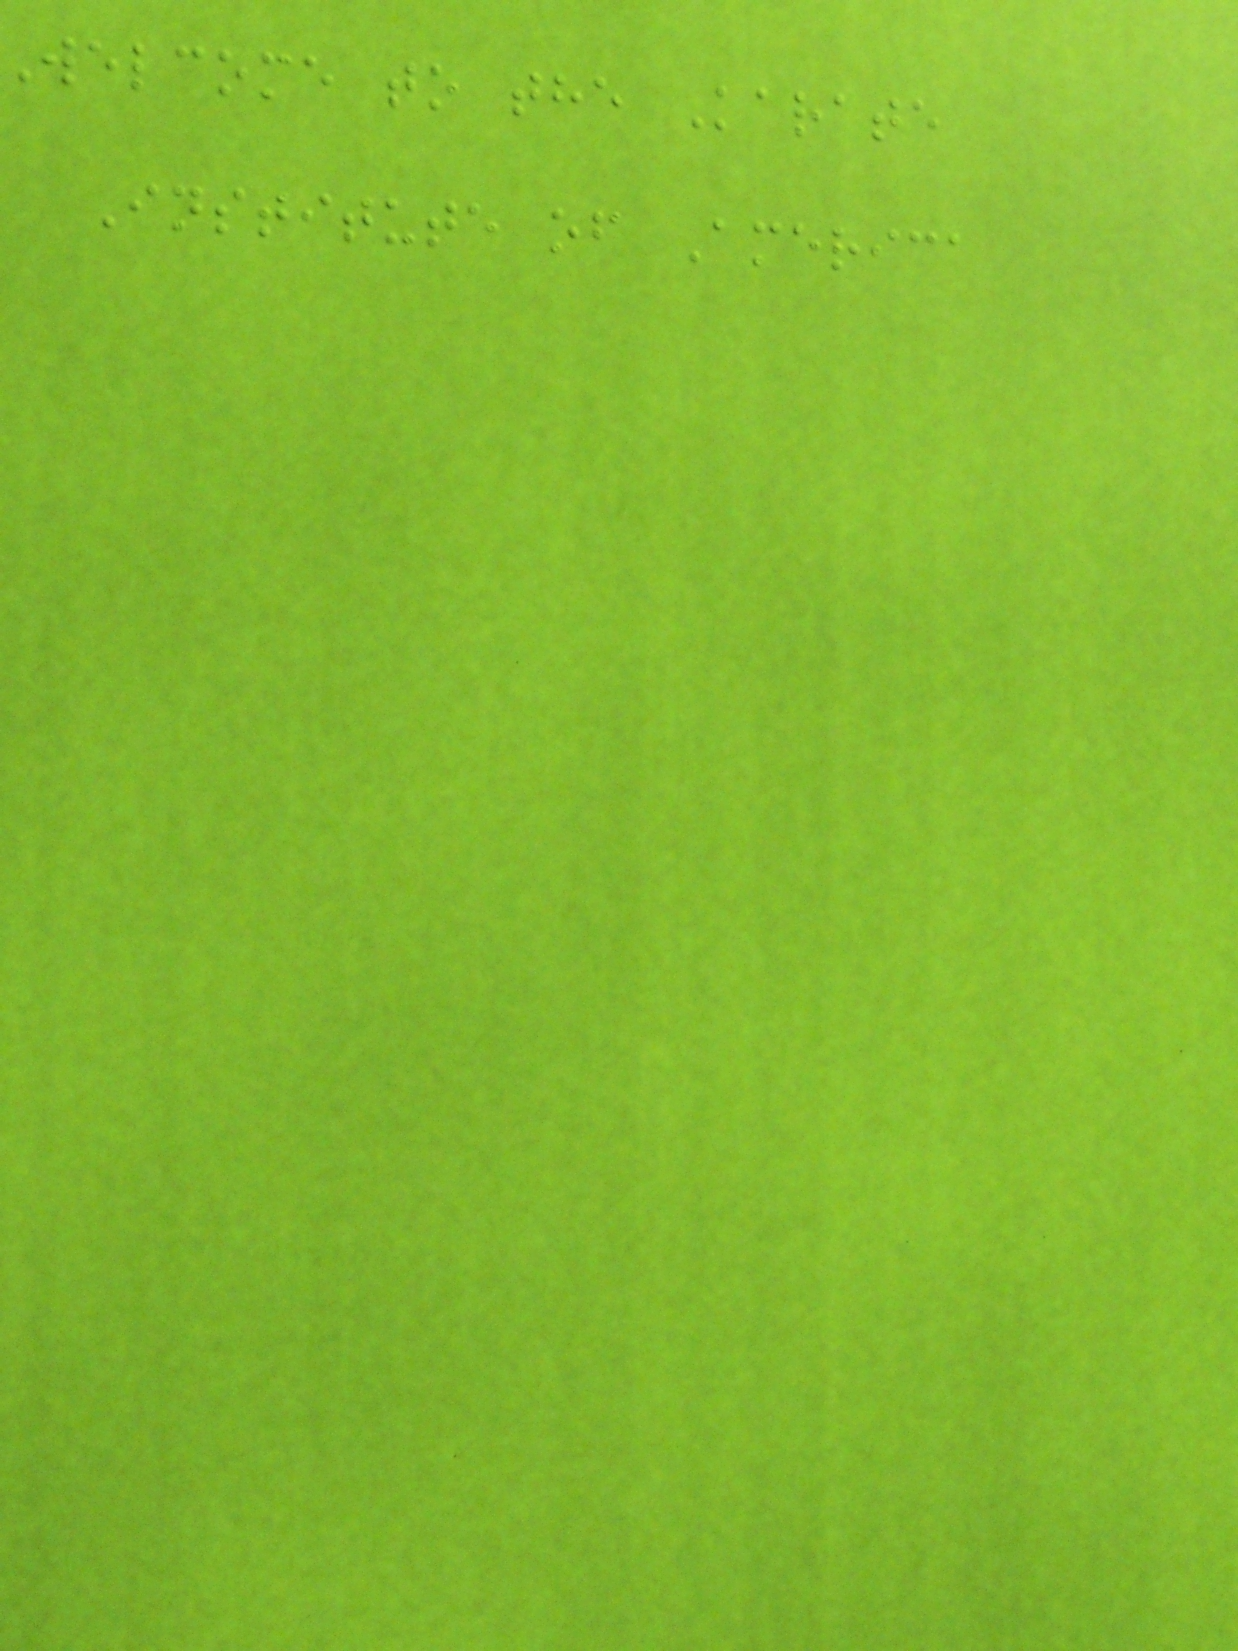welcome to the Karate
Institute of America
